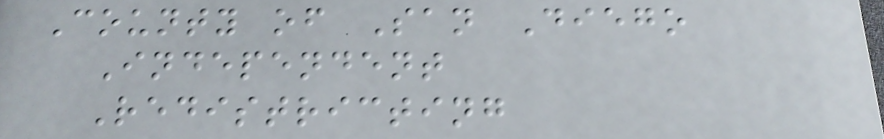County of San Diego
Independent
Redistricting
